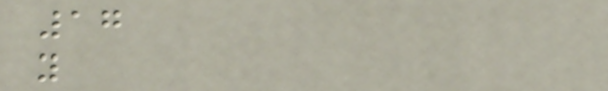17
y
